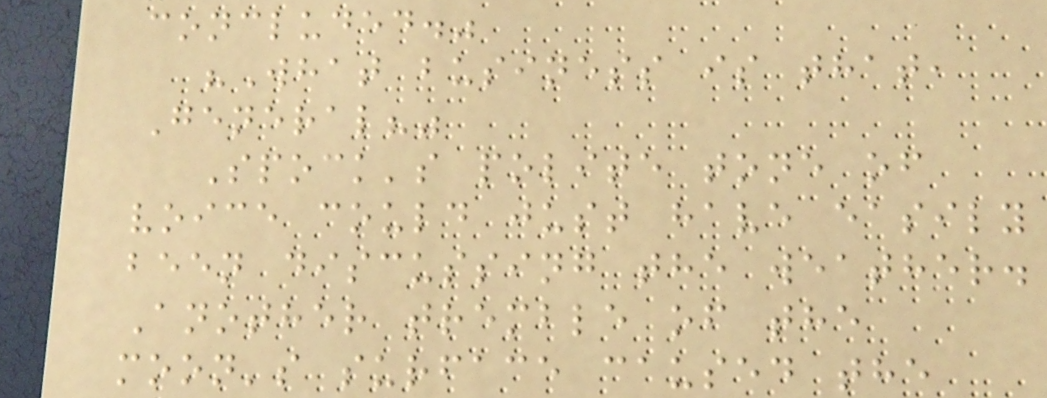concluded."
"What business is that,
General?"
Spock's polite tone of
voice could just have easily
been discussing the weather.
Another tremble of the
moon's surface caused the
